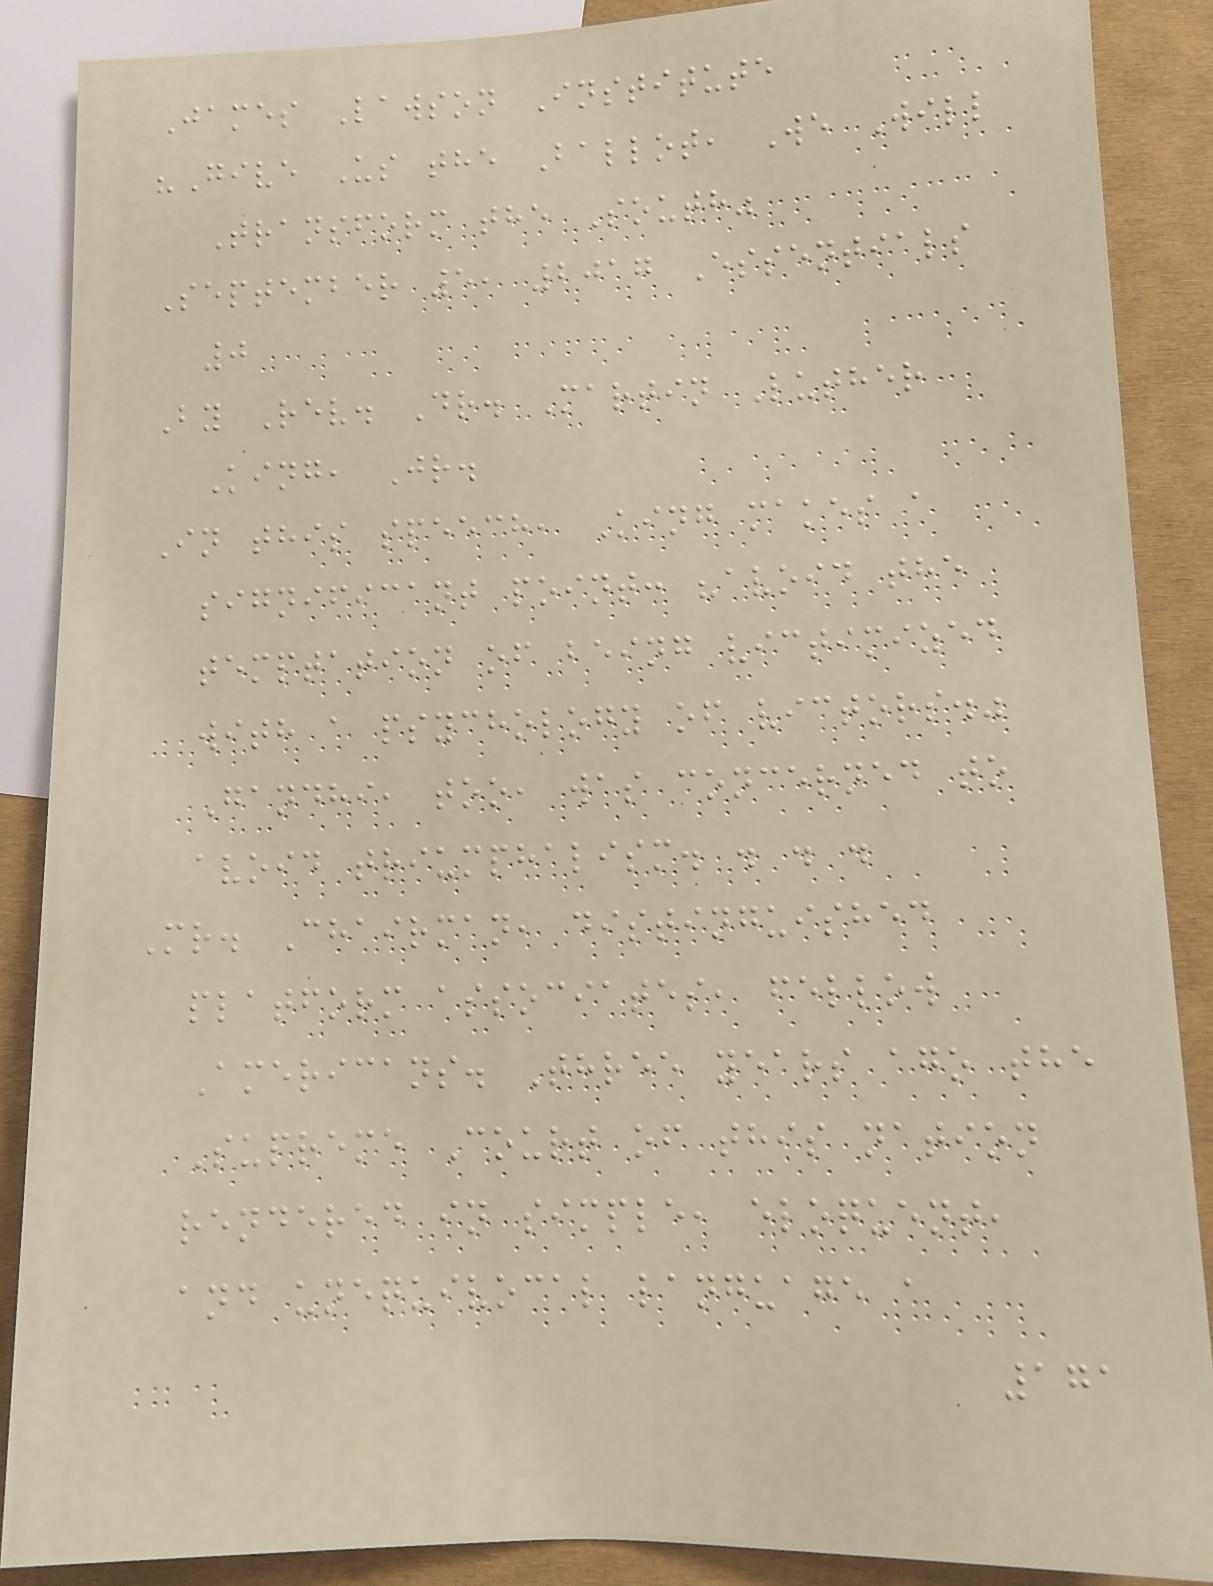James Lawson Institute
"Give Us the Ballot, We Will
Transform the South"
September 5, 2017 Essentials
0
By Rev. Dr. Martin Luther
King, Jr.
In this speech, King makes a
significant point: "avoid the
temptation of being victimized
with a psychology of victors."
Gandhi, too, was concerned to
avoid triumphalism. . . .
Mr. Chairman, distinguished
platform associates, fellow
Americans. Three years ago the
Supreme Court of this nation
rendered in simple, eloquent,
and unequivocal language a
171
